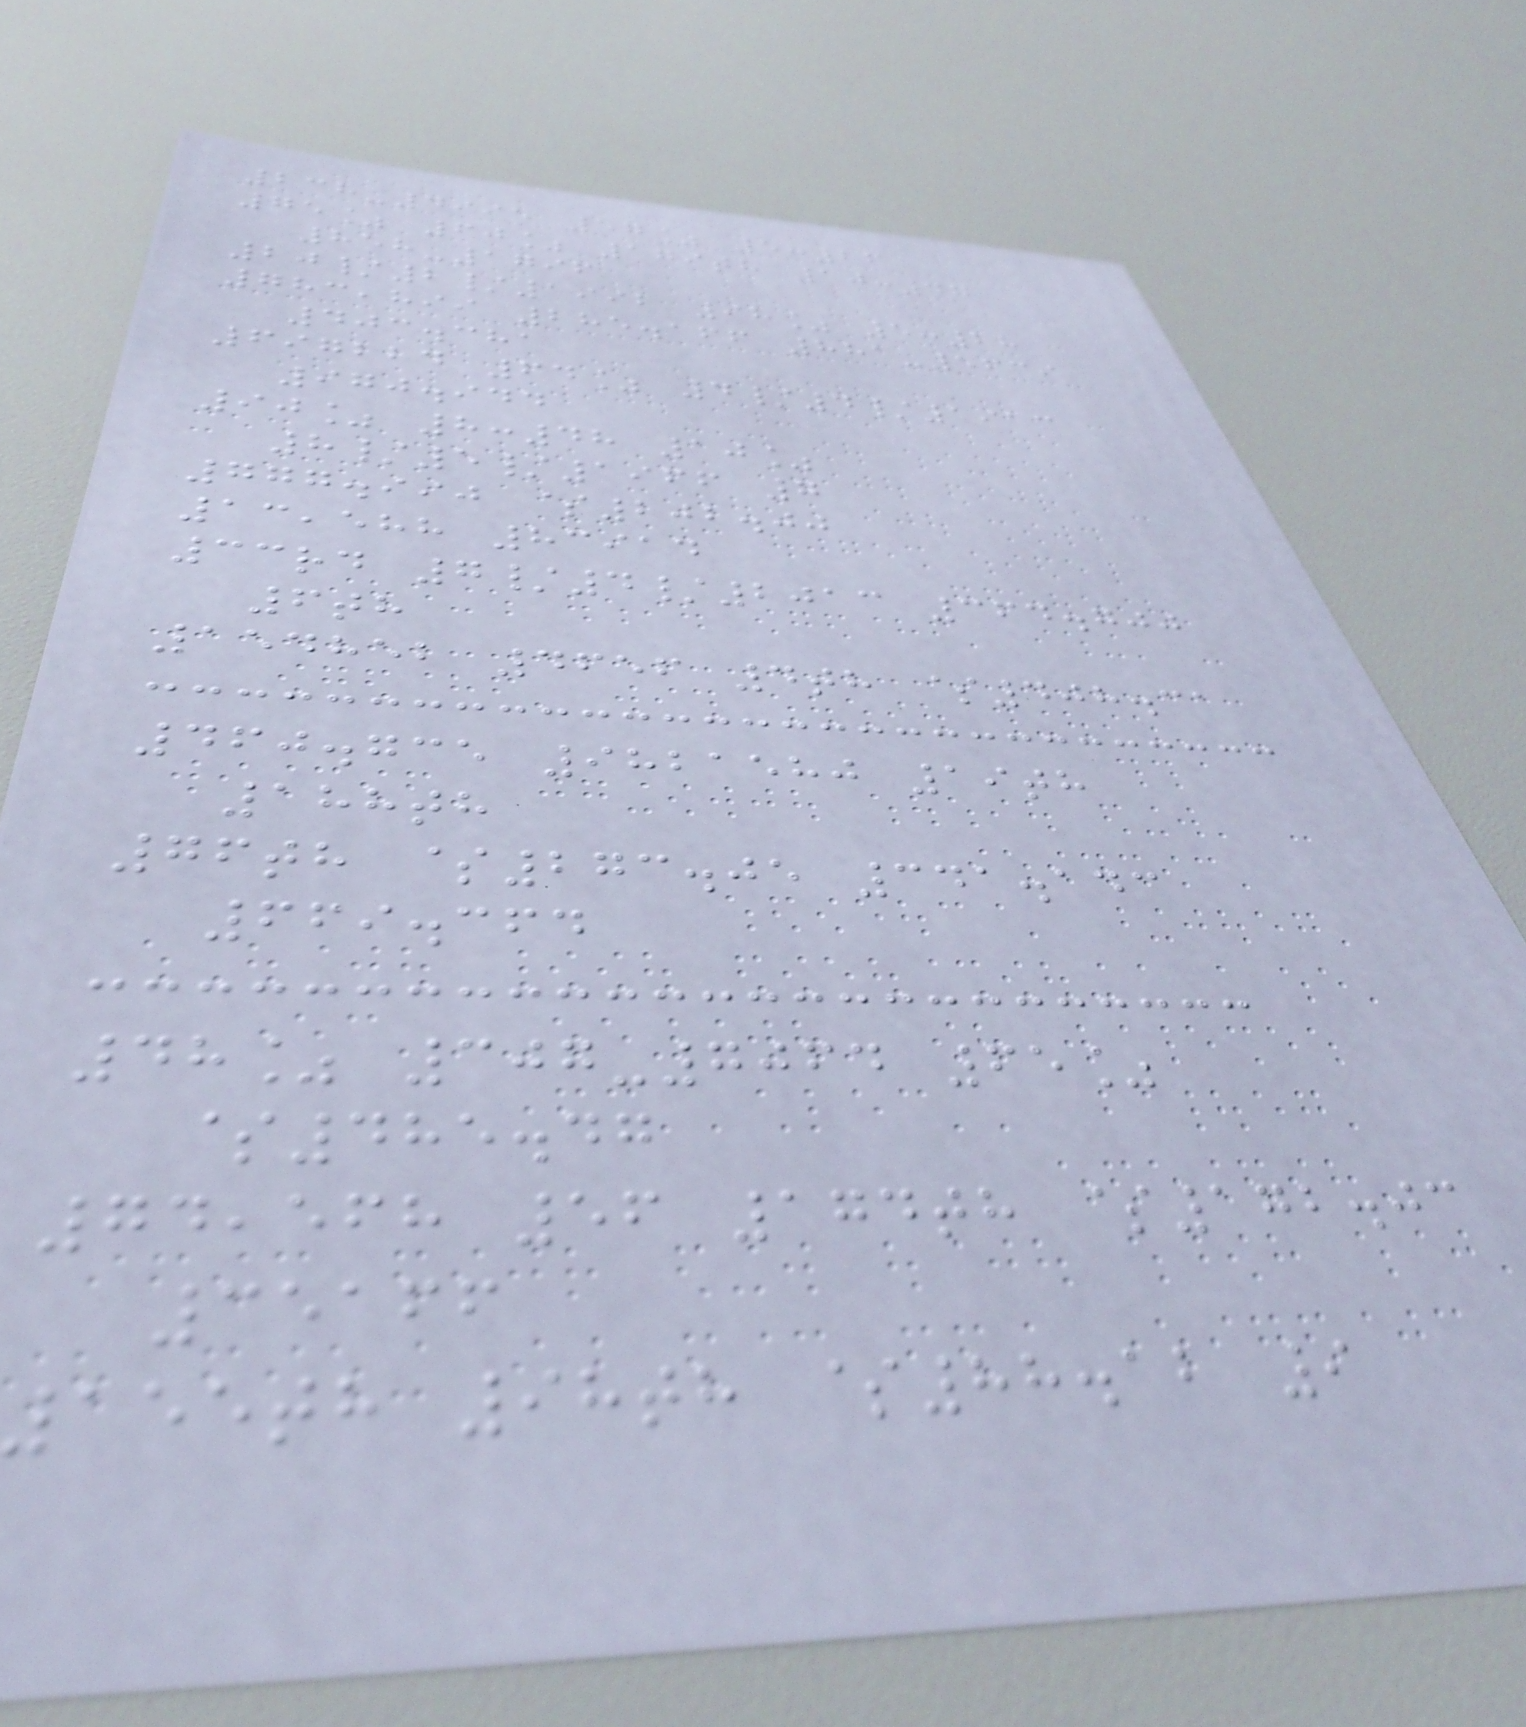238-4995 57% 5:26
75% 60% 179th 10:47
858-1796
20/2/1992 98% 5:28
783,899 285.166 881-5639
403.381
697224 64% 4/4/1913
970.944
90% 8:48 10%
8/5/1966 7
777.990 $202.00
13,588 83914
33rd 7/4/2013 364.700
6th
154852 4656 4th $408.31
460.735 9821580 19th
188th
76th $273.05 341.143
669.364
48% 307-7064 65%
$485.47
74,568 56 174th $172.03
35166
155th 98th $88.12 9
